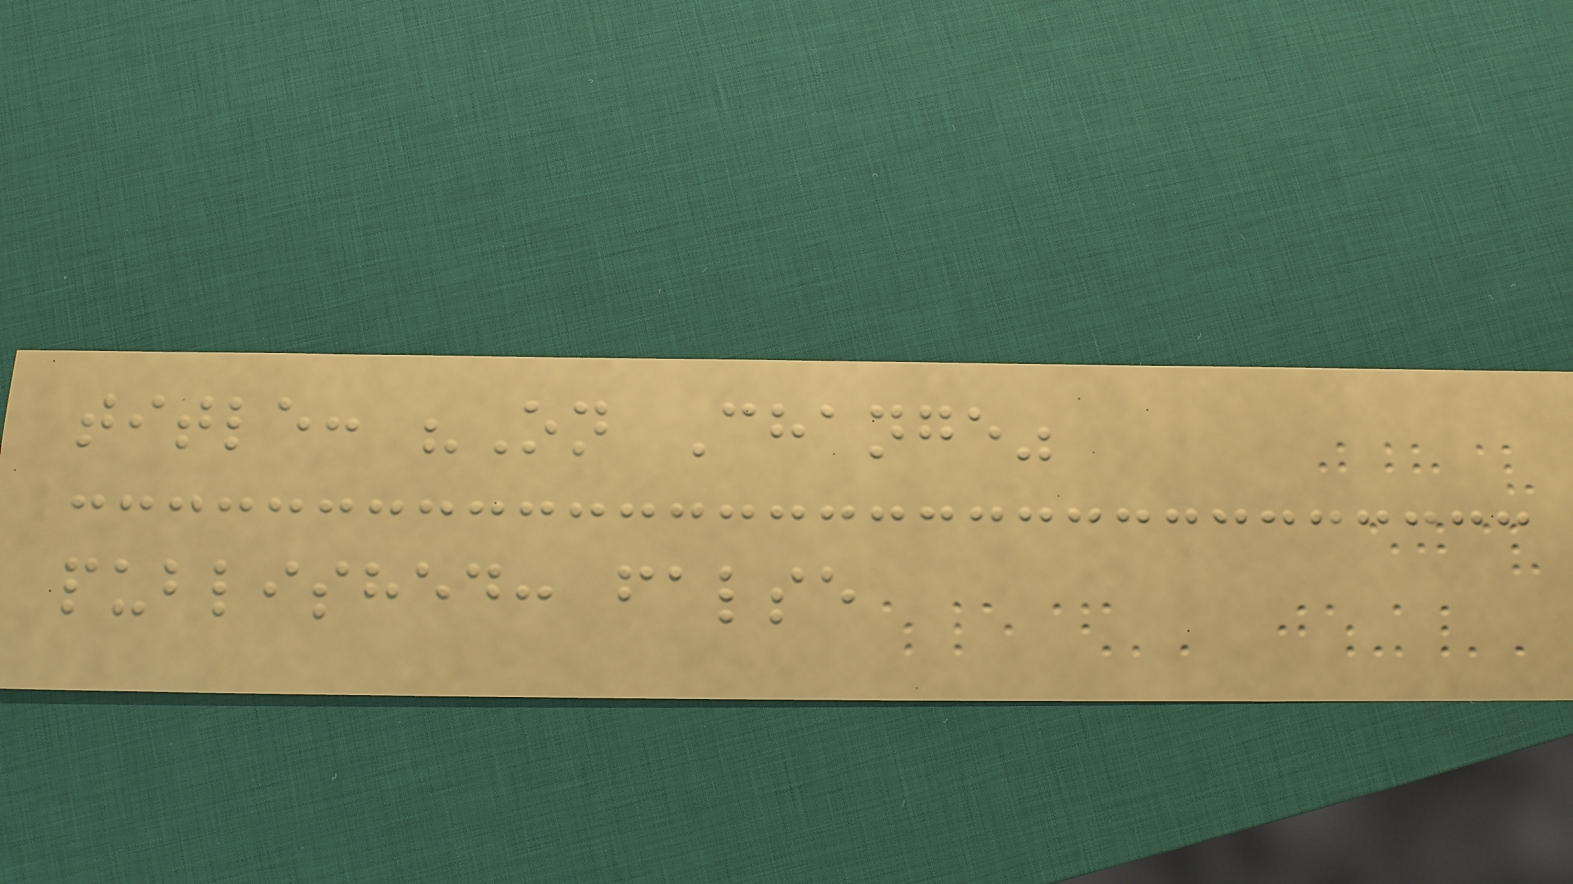title: "On Change"
published: false
